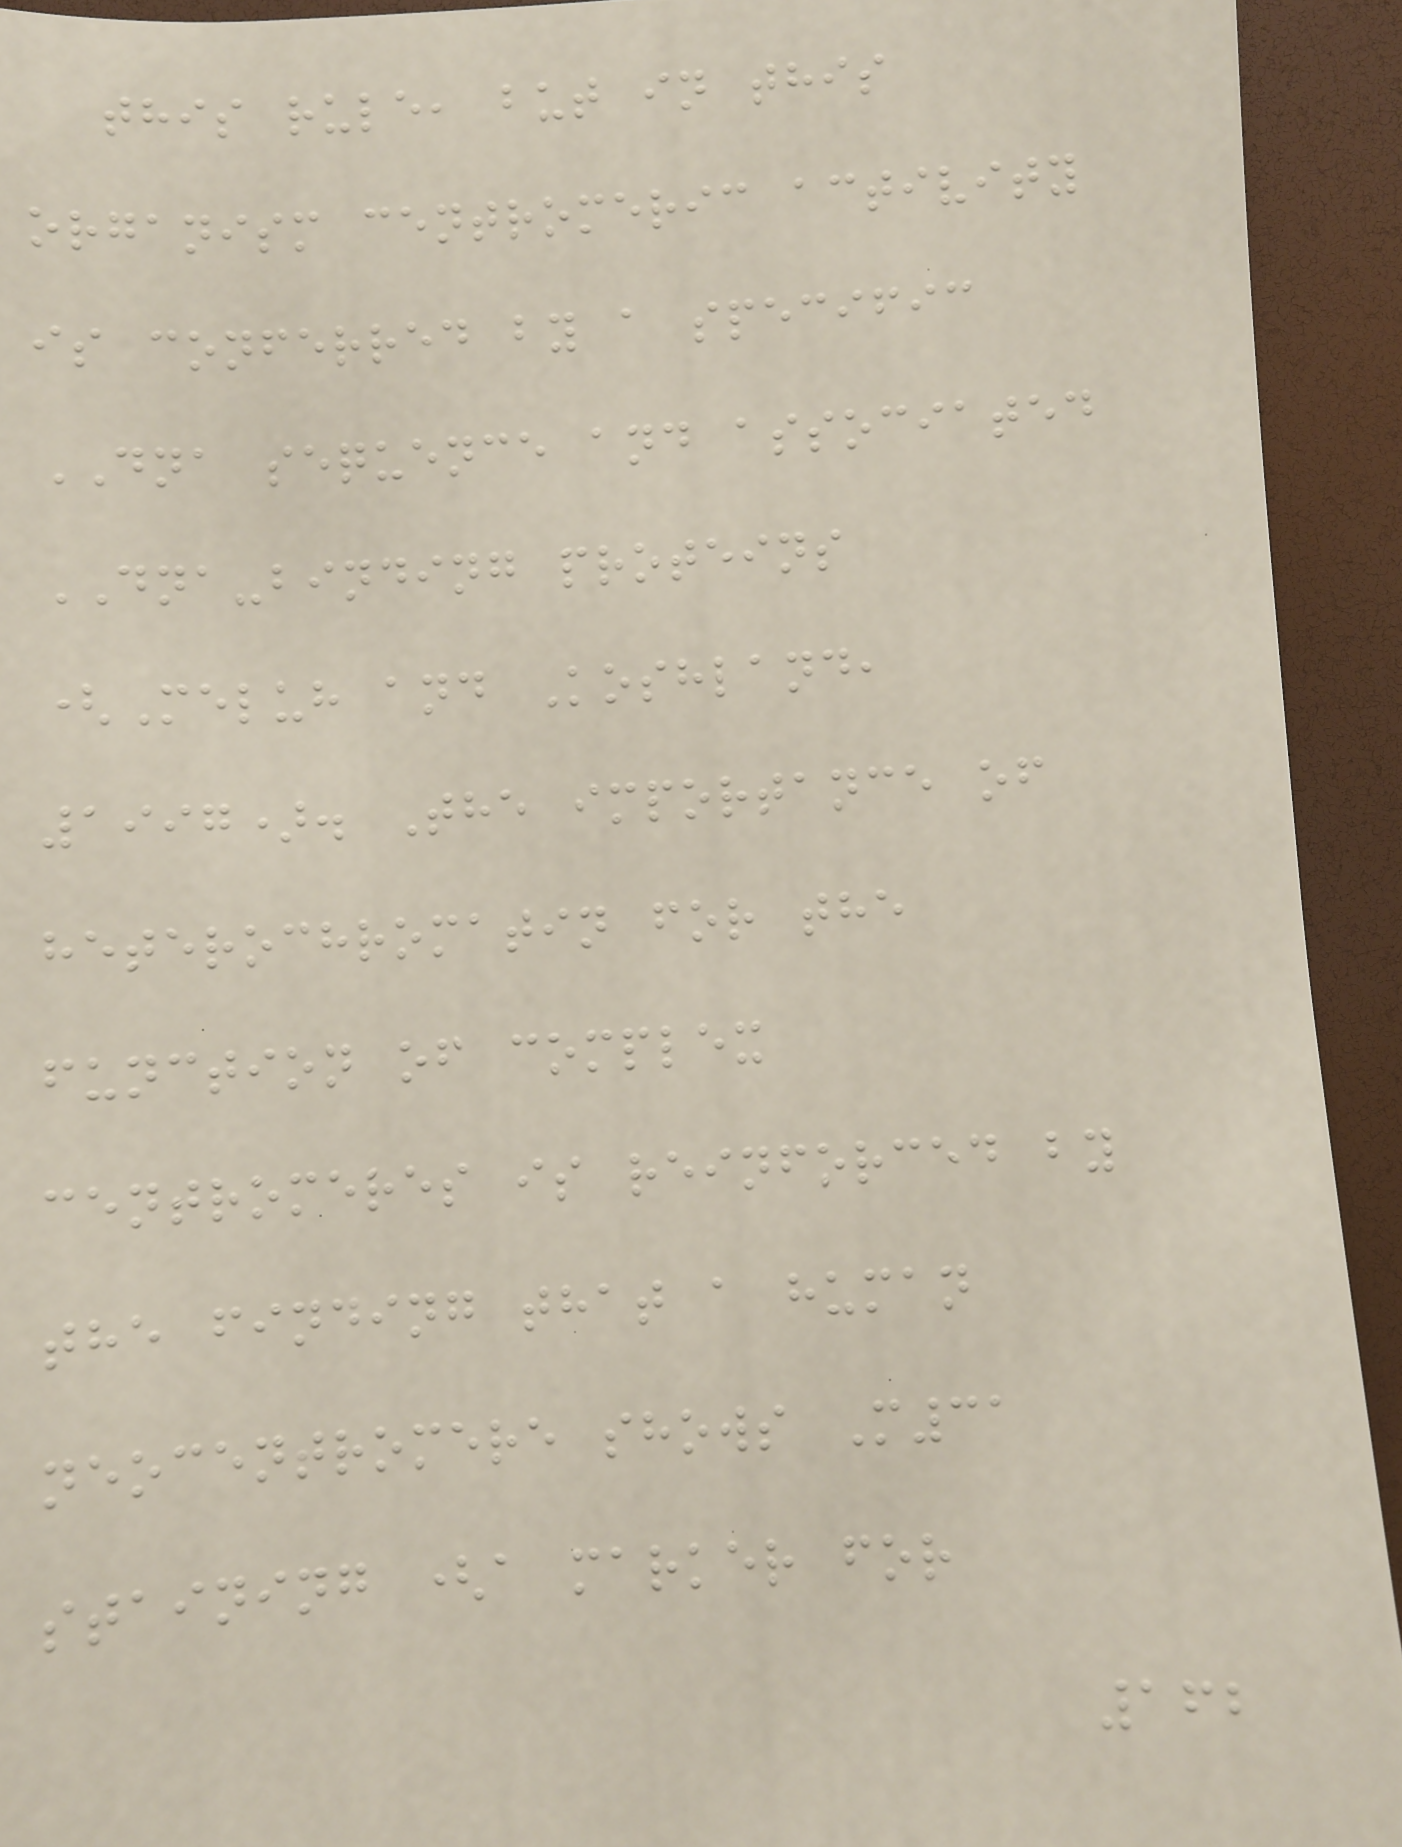this rule, but in this
organism centromeric activity
is conferred by a specific
DNA sequence and associated
DNA-binding proteins
(Meluh and Koshland,
1997). The importance of
heterochromatin for the
function of complex
centromeres is reinforced by
the finding that a human
neocentromere shows M31
staining (a marker for
162
